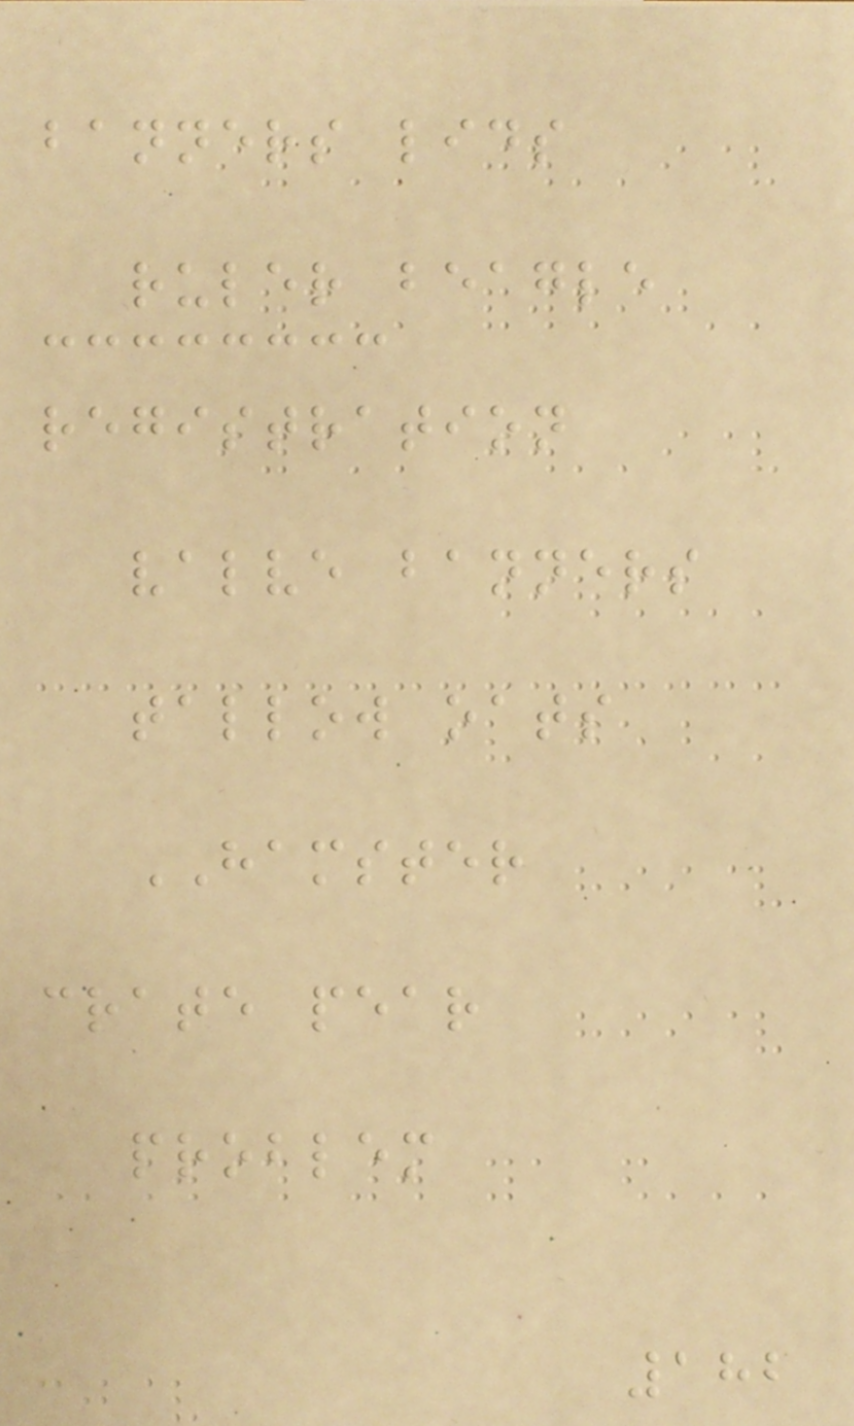banners lids
ruler beagle
registration
valve banners
tallow oats
HAMSTER
crate pear
problem
182
